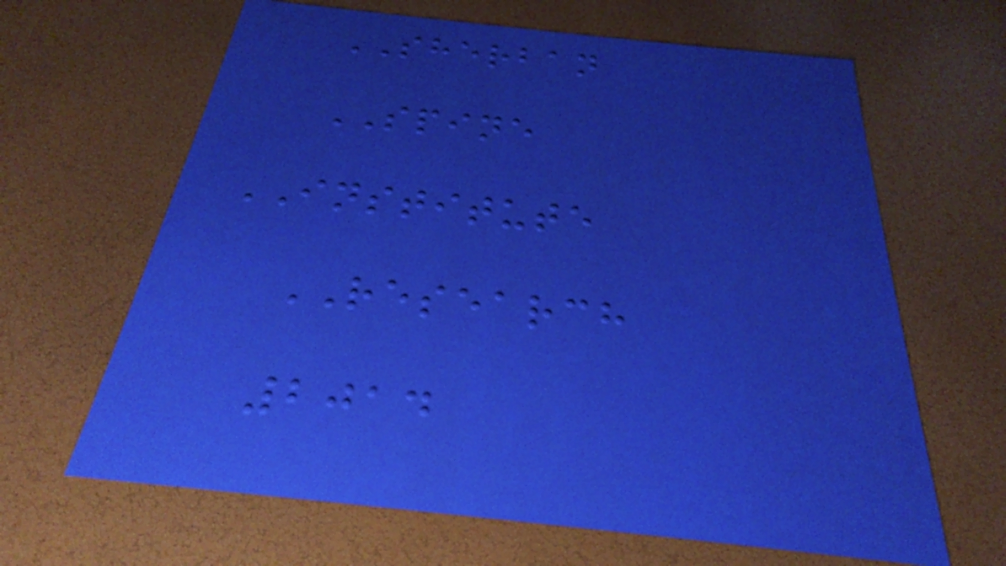SHERBAN
SPINE
INSTITUTE
RESEARCH
2014
